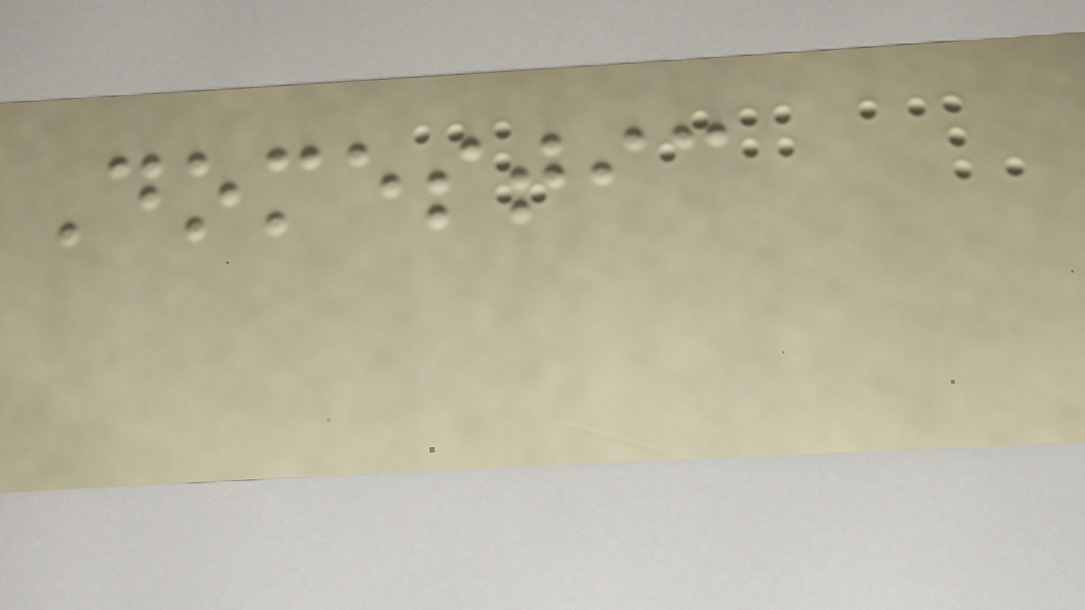Domestic
